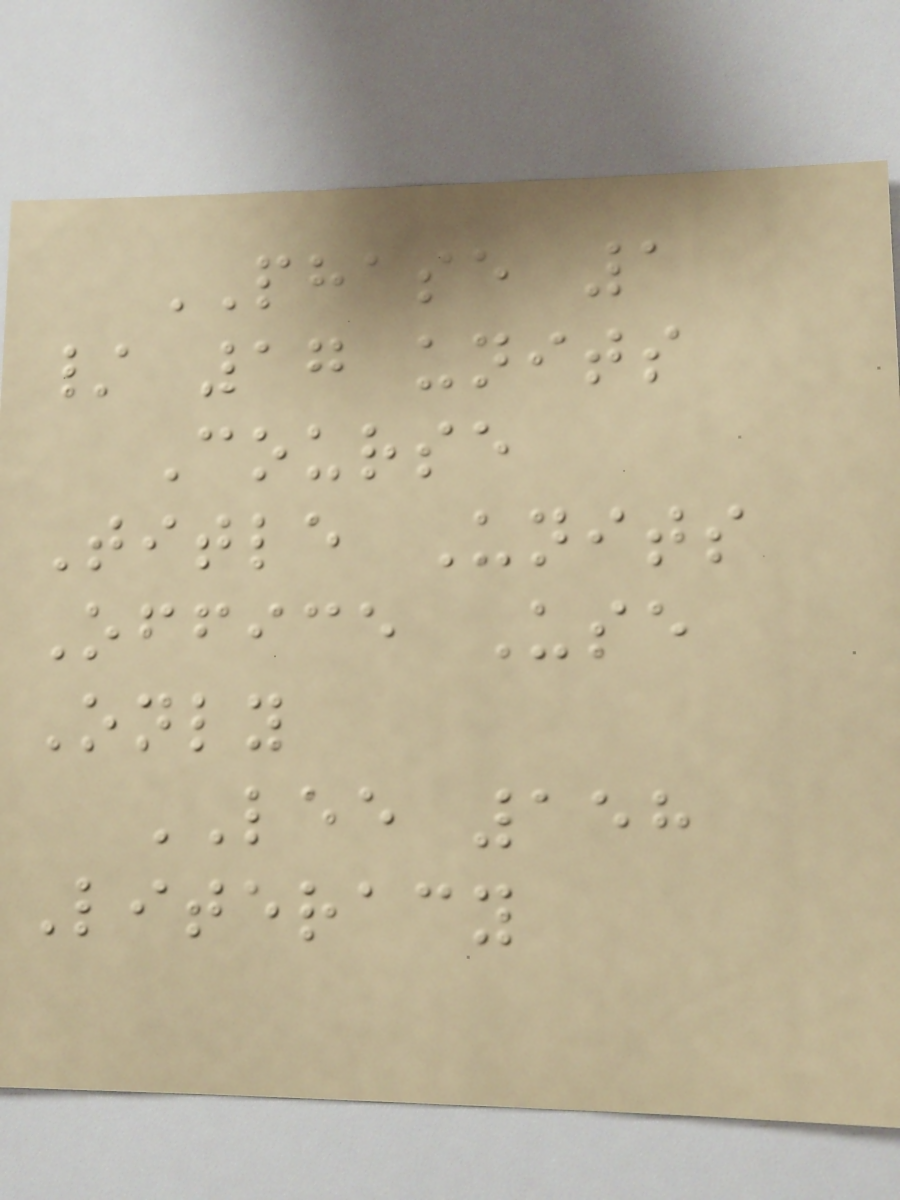PHASE 1
/ 17 units
Course
Title Units
Office Use
Only
LEE 158
Literacy
